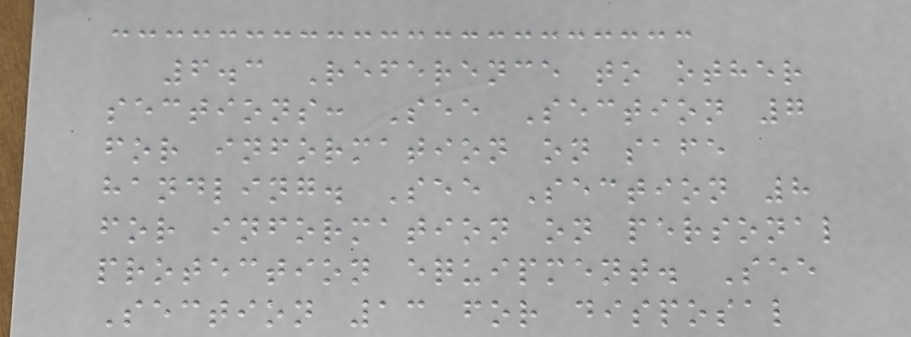6.3 Reference to other
sections: See Section 7
for information on safe
handling. See Section 8
for information on personal
protection equipment. See
Section 13 for disposal
